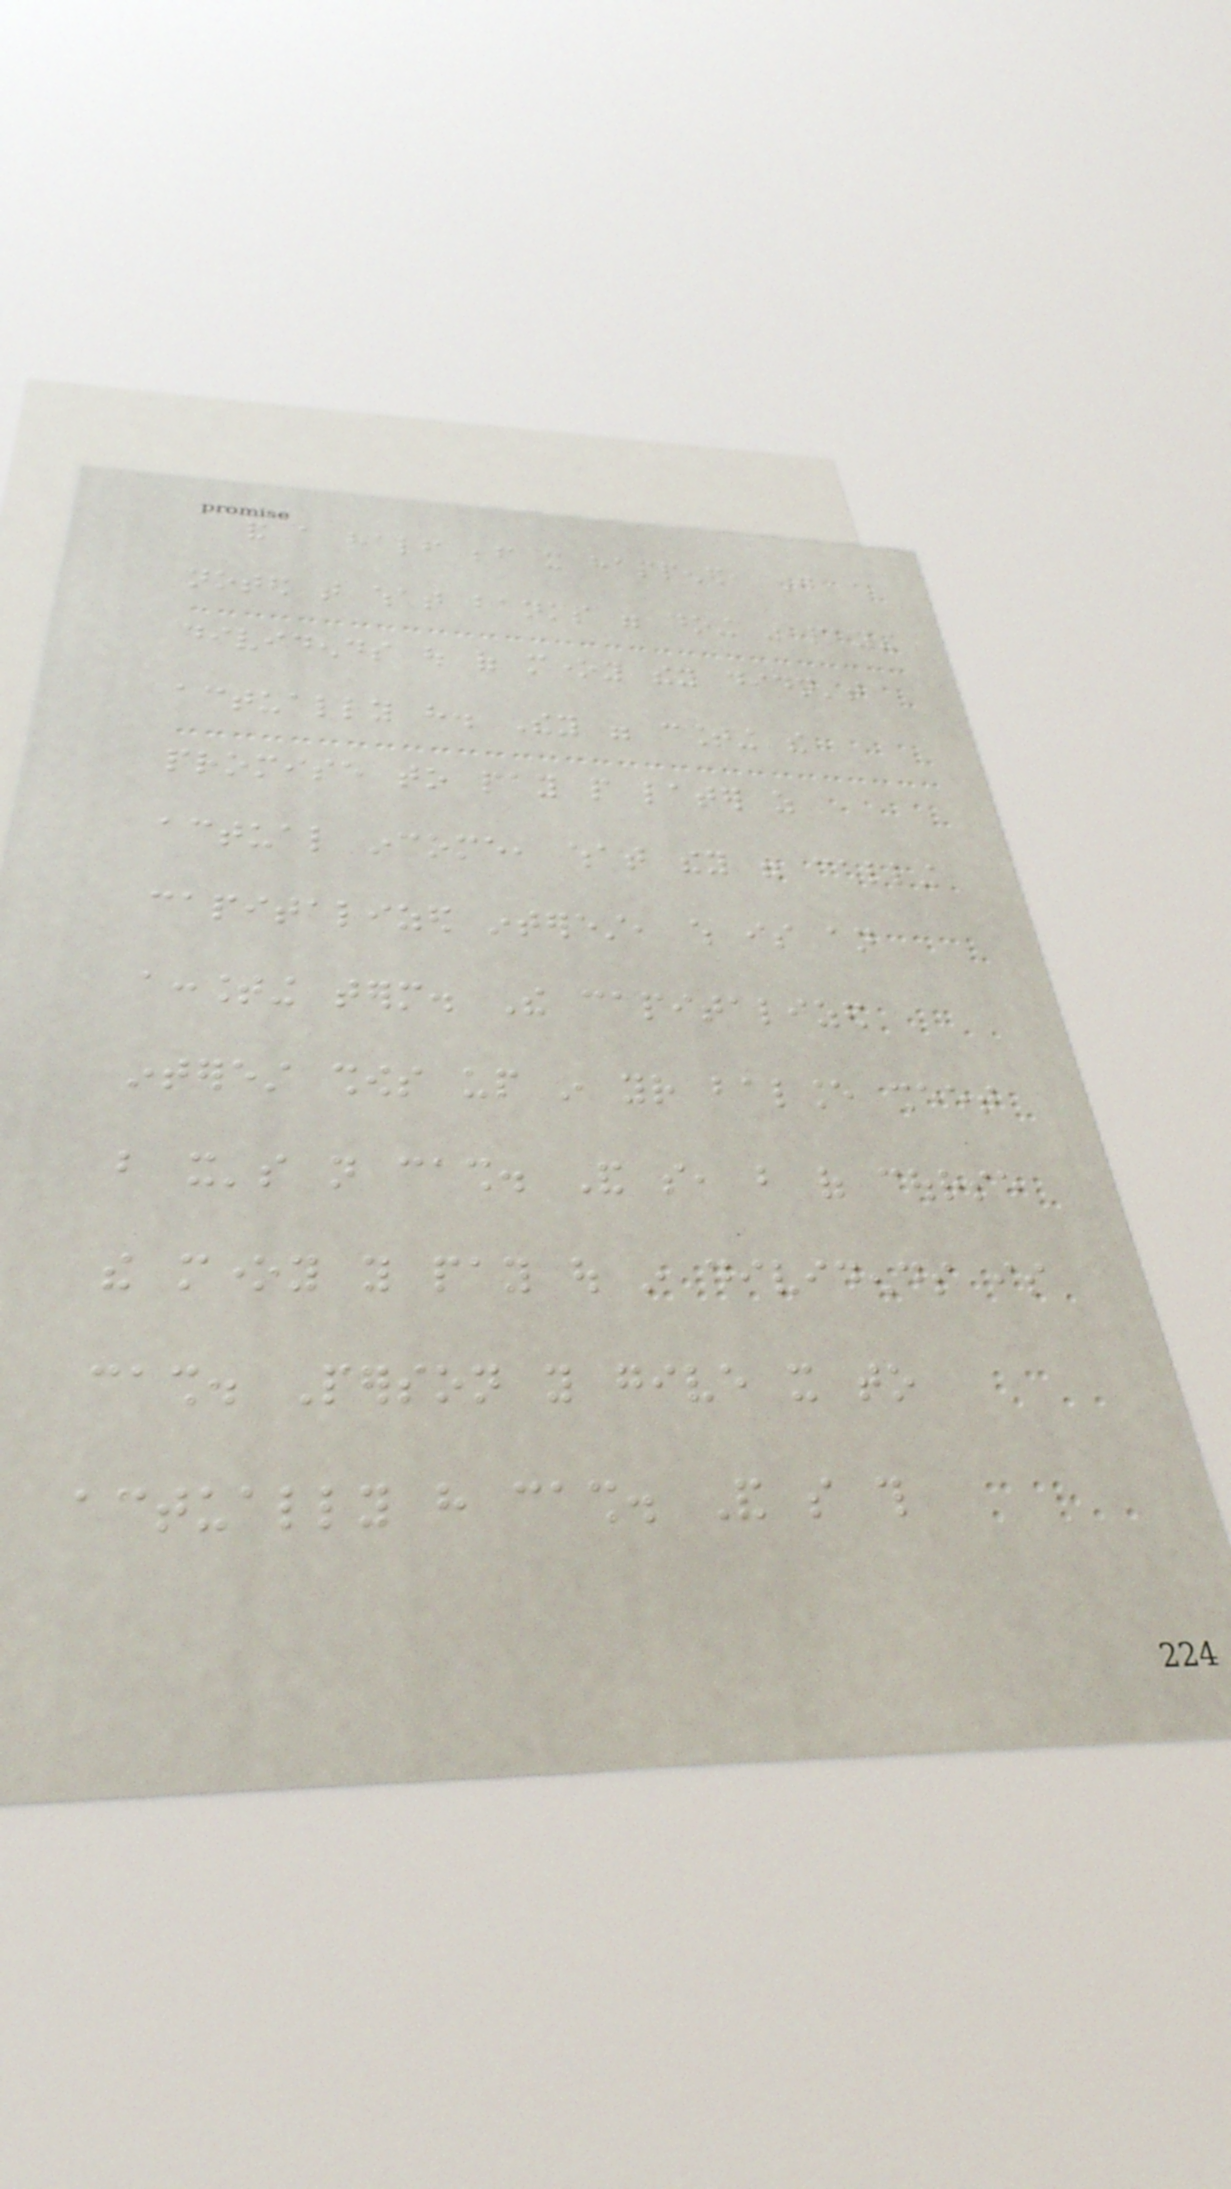and a half before it happened, I
noted that what banks were doing was paying
dividends out of money they didn't
actually have. They were counting the
promise to pay people later as
actual income, what they were calling
capitalized interest, which is an
accounting term. The capitalized
interest shows up in your balance sheet
but it's not cash. And so, but of course
the money you pay out in dividends is
cash. Person you give it to
actually have cash. And so this
